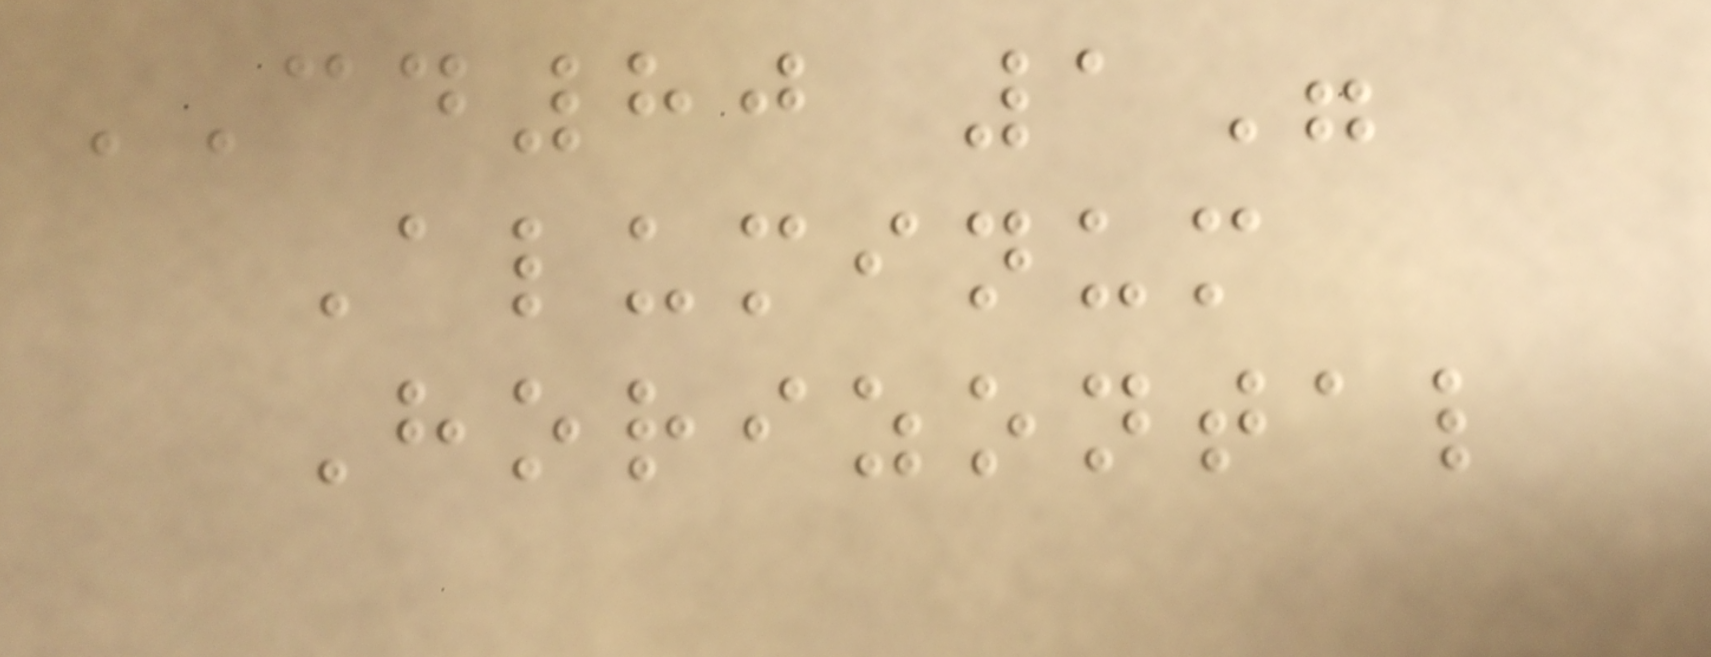CD80 1"
Aluminum
Horizontal
